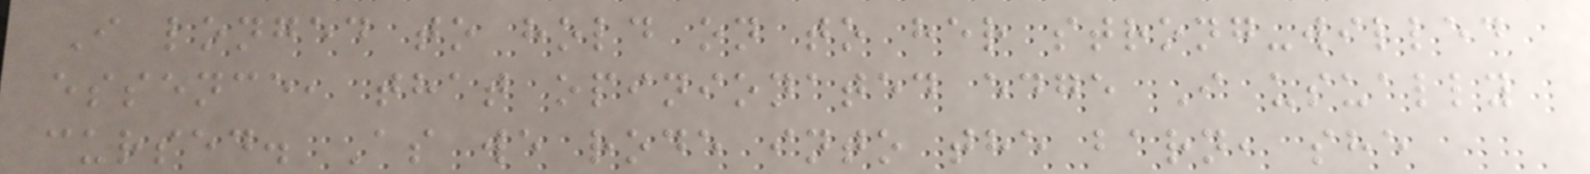I longed to hold on to her strong-willed
essence, that opinionated edge I usually
cursed. As we rode into the barn, she
